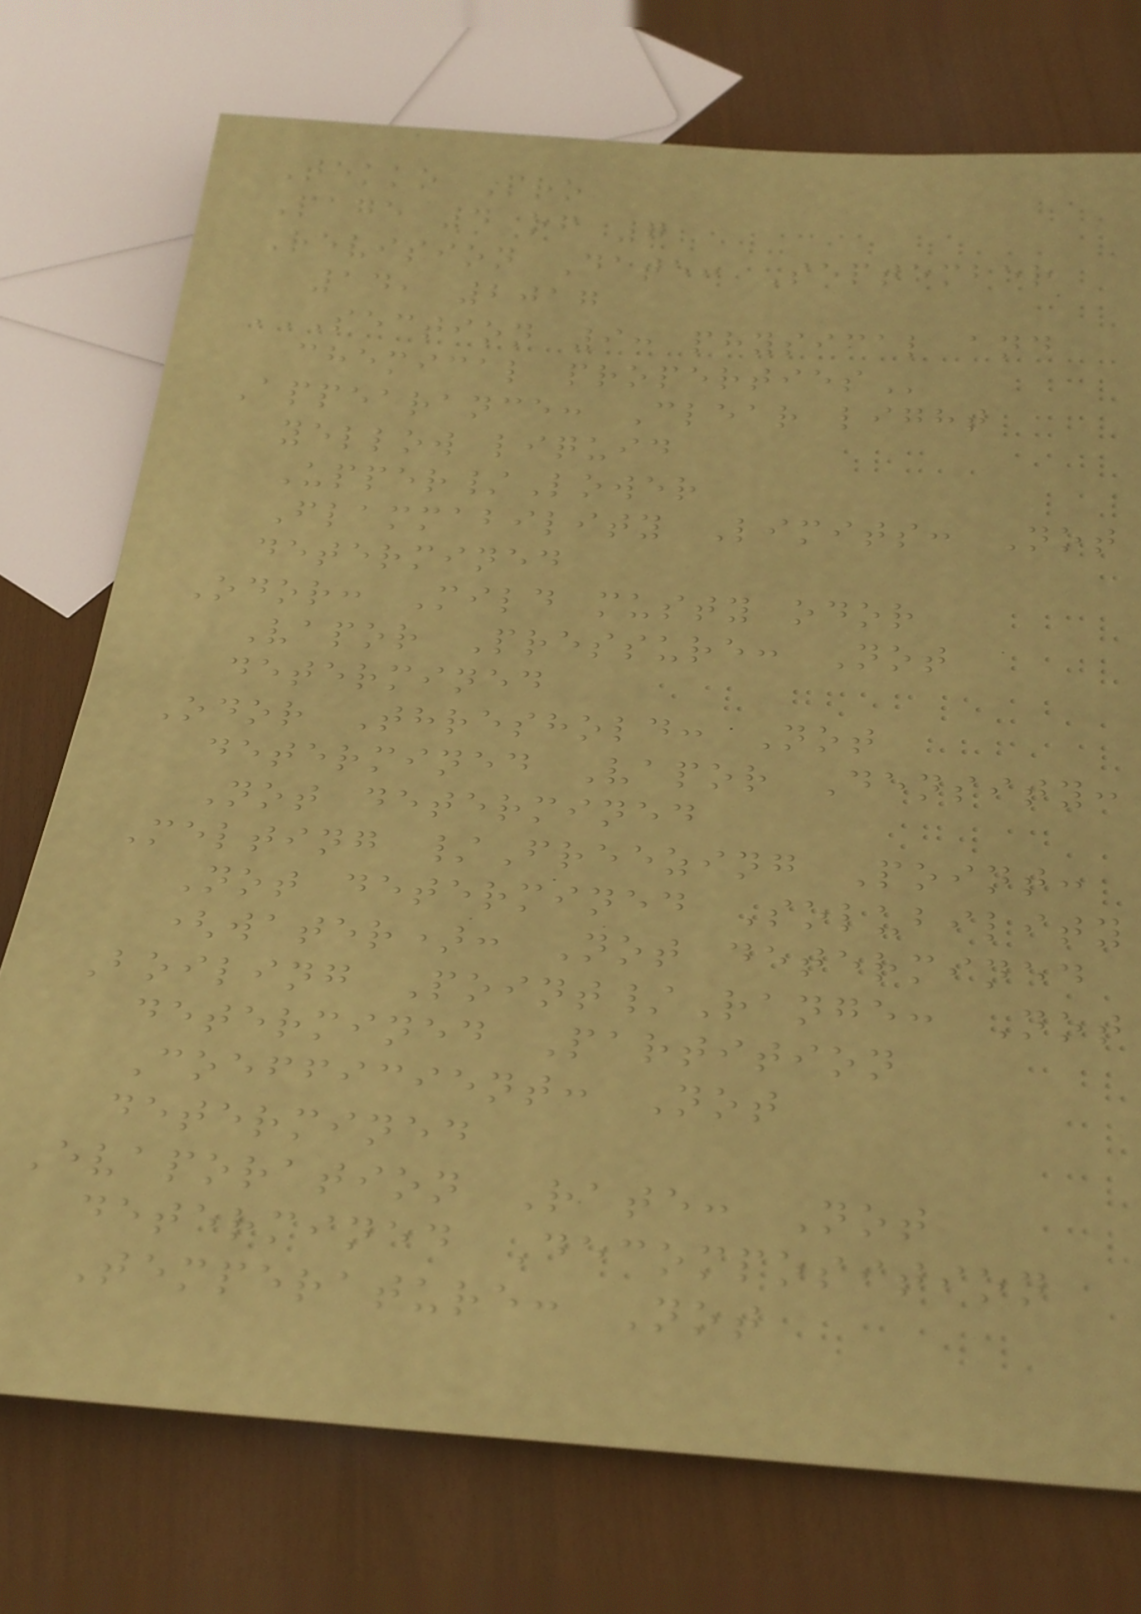Tekko Pro
Page 4 of 7
Revision Date: September
14, 2017
SECTION 9: PHYSICAL AND
CHEMICAL PROPERTIES
Appearance: Clear light
yellow liquid
Upper/Lower
Flammability Limits: Not
determined
Odor: Mild musty odor
Vapor Pressure: Not
determined
Odor Threshold: Not
determined Vapor Density:
Not determined
Melting /Freezing Point:
Not determined Solubility
(water): Not determined
Boiling Point/Range: Not
determined Partition
Coefficient: Not
determined
Evaporation Rate: Not
determined Decomposition
Temperature: Not
